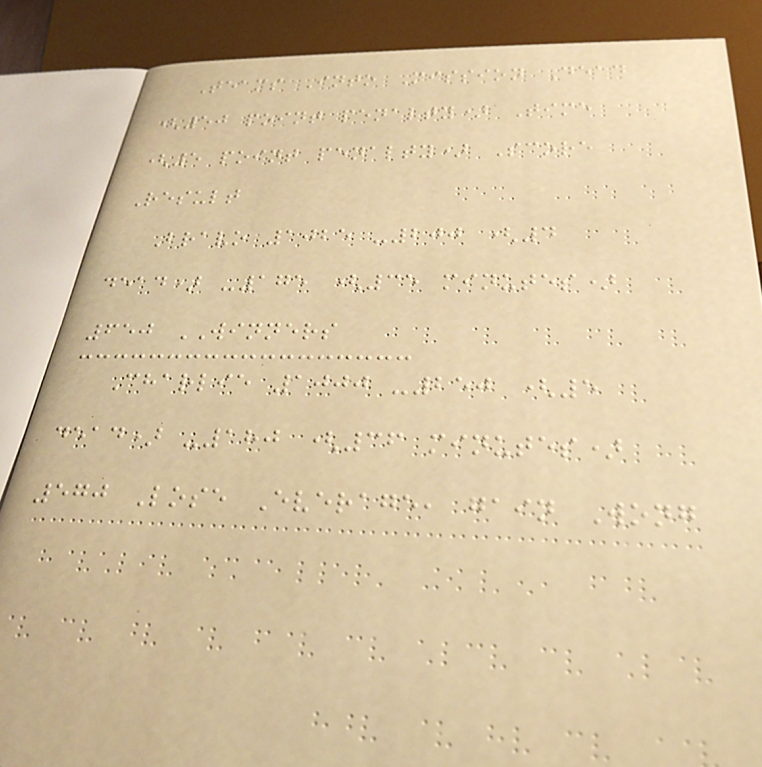Teams Into Mission Dead
(50 point penalty) Time
(5 point penalty) Score
Result
Bravo 1025 -200 (4
dead) -175 (35 minutes)
650 WINNERS
Charlie 1000 -250 (5
dead) -180 (36 minutes)
570 Lose Everage, gain Wong
